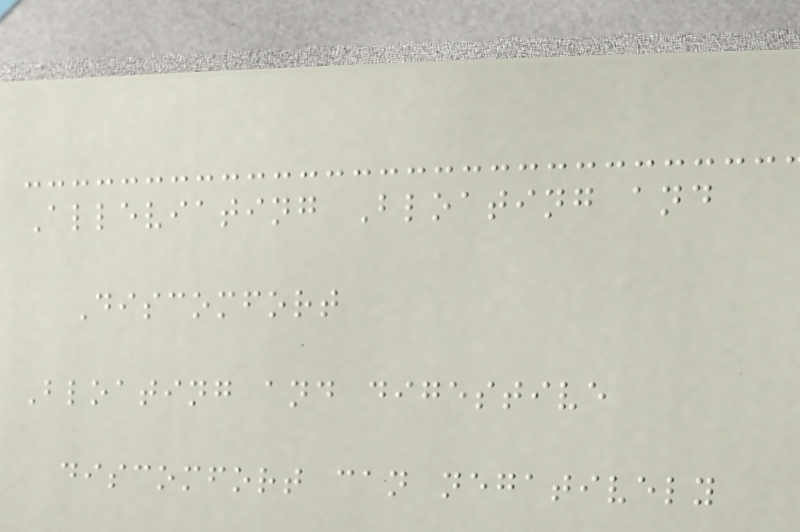Alleviating Bloating and
Discomfort
Bloating and digestive
discomfort can negatively
